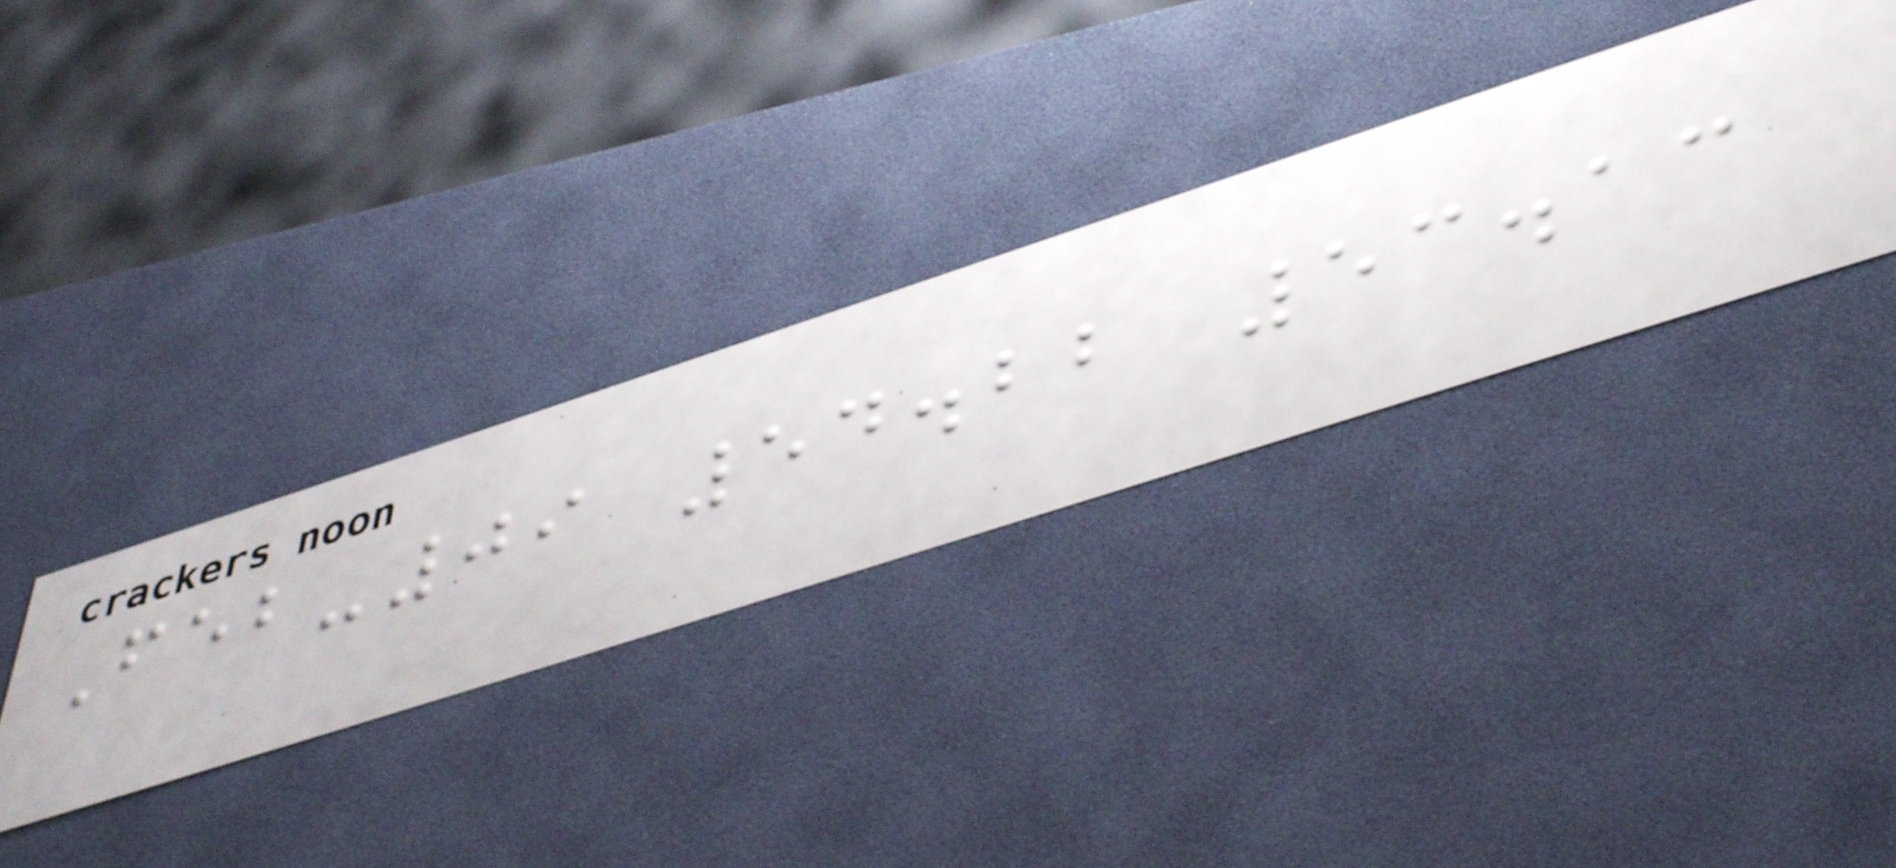Feb-09 54.22 53.13
